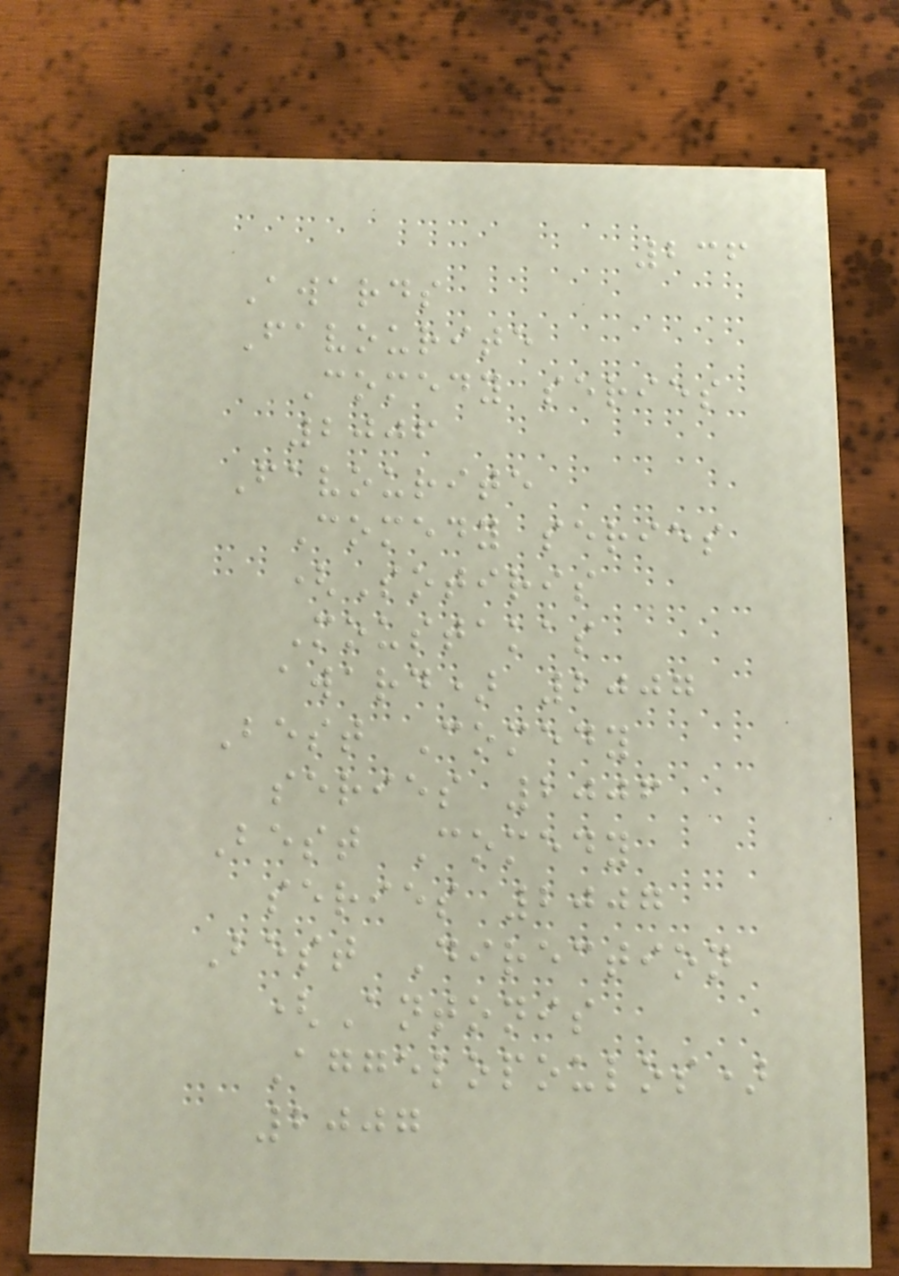236
Awards
Favourite
Comedy series
2006
Favourite
Comedy series
(Sotiris
Moustakas
award) 2007
Best Comedy
series 2006
Best Comedy
series 2007
Best Direction
(Antonis
Aggelopoulos)
2007
